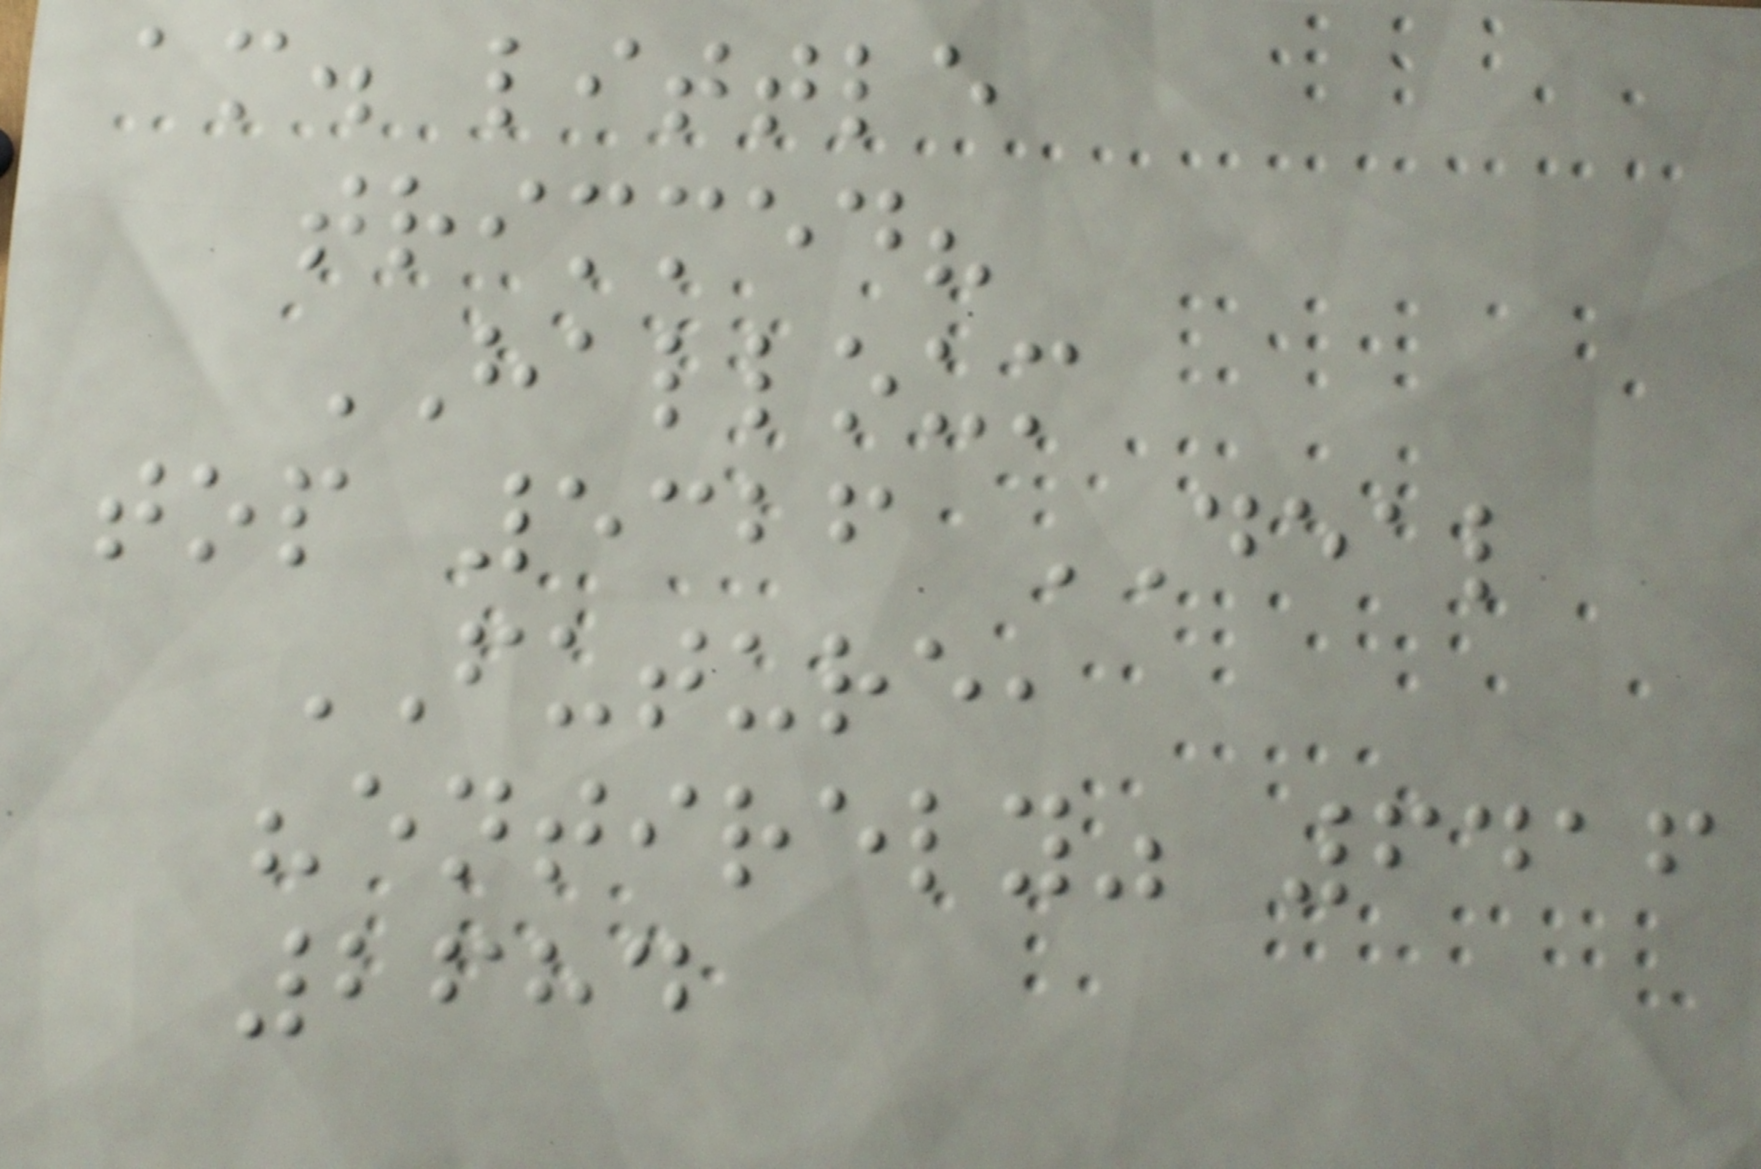am. little
trimmed?
HALLOUM
top 5326 DEAL
FUTURE,
"entirely" 6416
2684
